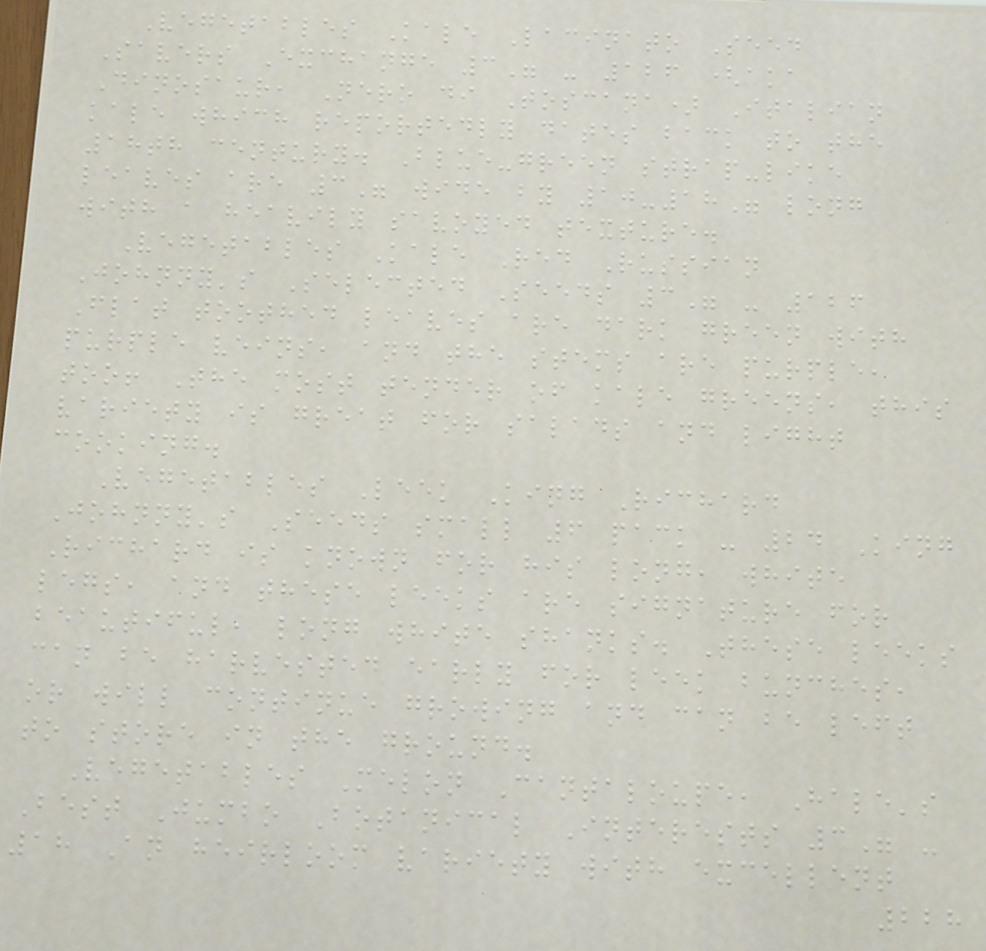Vegetables Kale Lacinato Seed
Savers Exchange 3" - 126 (aka
Dinosaur, Nero di Toscana) Italian
kale which reportedly dates back to the
18th century. Blue-green strap-like
leaves are 3" wide by 10-18" long
with a heavily savoyed texture.
Vegetables Kale Red Russian
Johnny's Selected Seeds 3" - 126
Flat toothed leaves are dark green with
purple veins, and the stems are purple,
too! The most tender of kale greens, this
variety is great for salads and light
cooking.
Vegetables Leek King Richard
Johnny's Seeds small 6 pack - 24 King
Richard is known for his long, white
legs, and these leeks are signature for
beautiful, long white shanks. These leeks
can be harvested early for leek bunches,
or will continue growing and can be left
to store in the ground.
Vegetables Melon Cantaloupe, Hale's
Best Jumbo Botanical Interests 3" -
18 An heirloom variety with excellent
228
